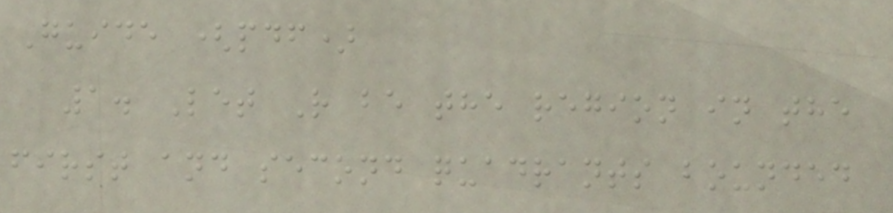Guide (pdf)
1. Let R be the region in the
first and second quadrants bounded
